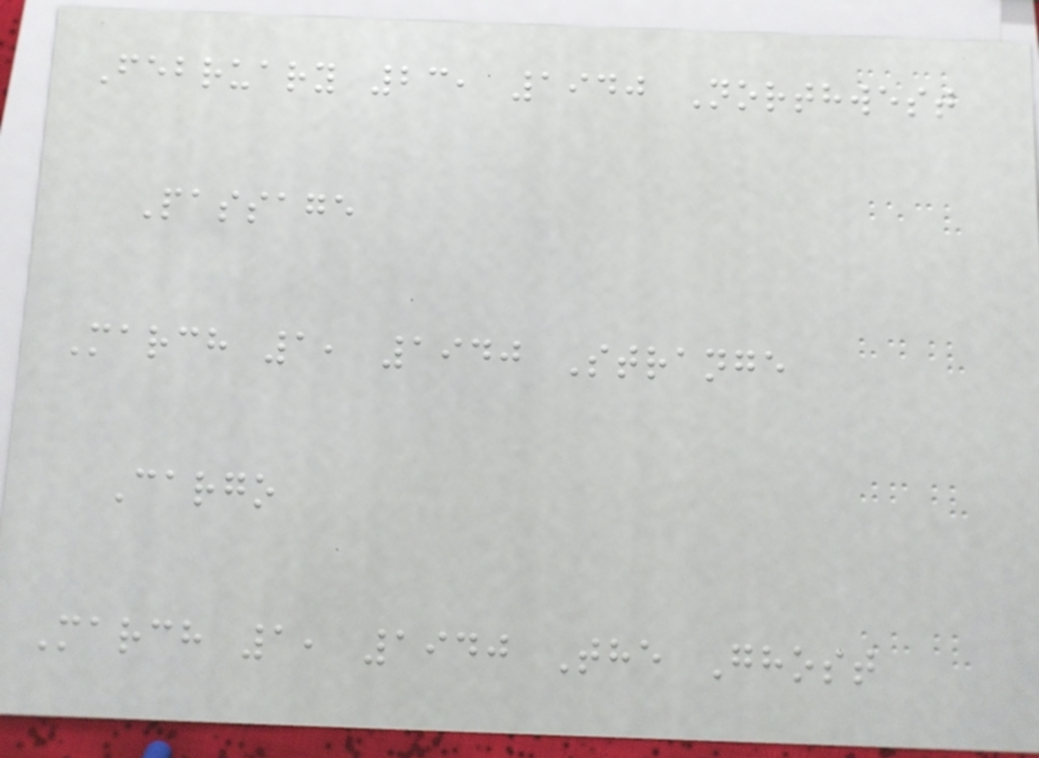February 23, 1940 Northwest
Passage
March 1, 1940 Strange
Cargo
March 1, 1940 The Ghost
